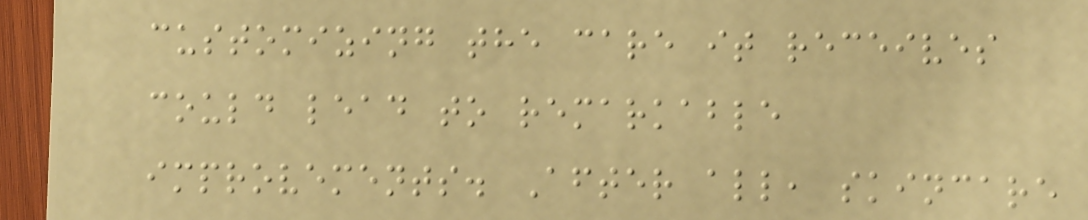customizing the care it receives
could lead to remarkable
improvements. After all, skincare
